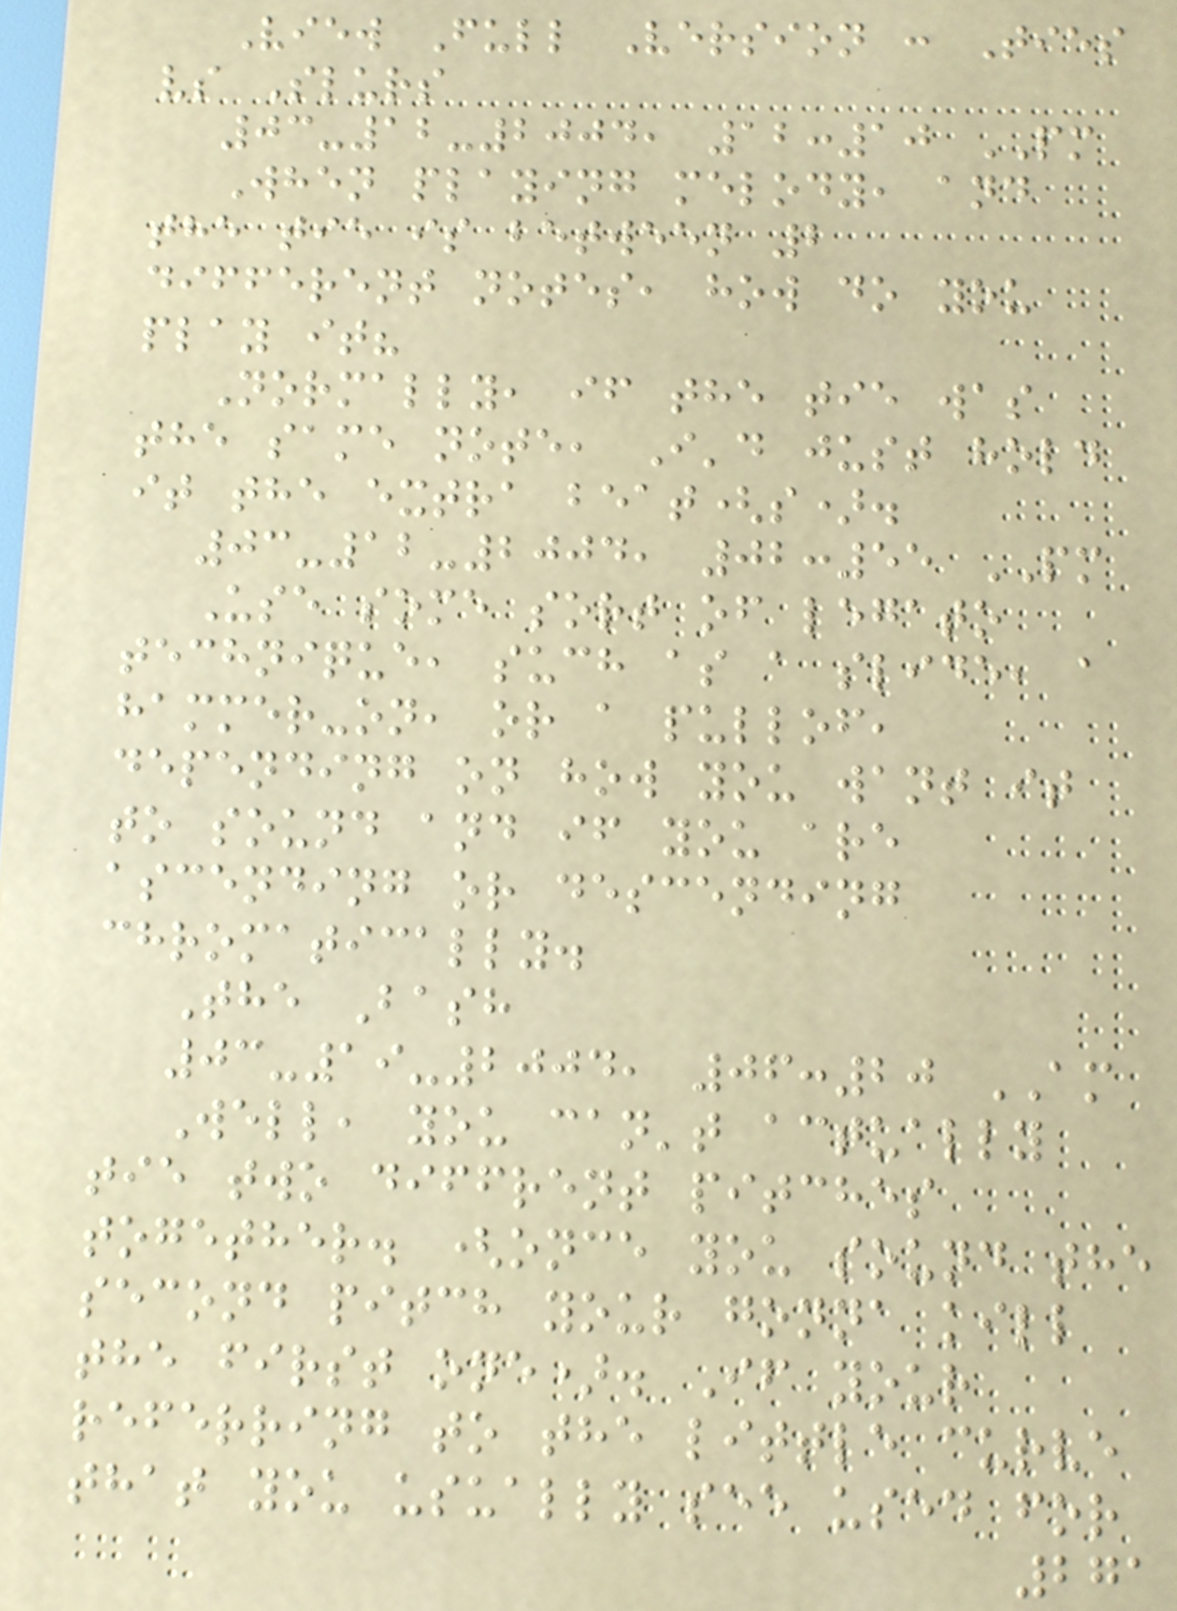View Full Version : Ties
vs Slurs
03-12-2004, 12:10 PM
When playing melody, and
the tie is between 2
different notes, how do you
play it?
Normally, if the tie was
the same note, I'd just hold
it the extra beat(s).
03-12-2004, 02:55 PM
Use some sort of legato
technique, such as a slide, a
hammer-on, or a pullof,
depending on how you want it
to sound and if you are
ascending or descending
chromatically.
The Bash
03-19-2004, 06:20 AM
Well, you can't actually
tie two diffrent pitches
together. (once you sound the
second pitch your gonna kill
the first one). If your
referring to the little curve
that you usually see used for
271
